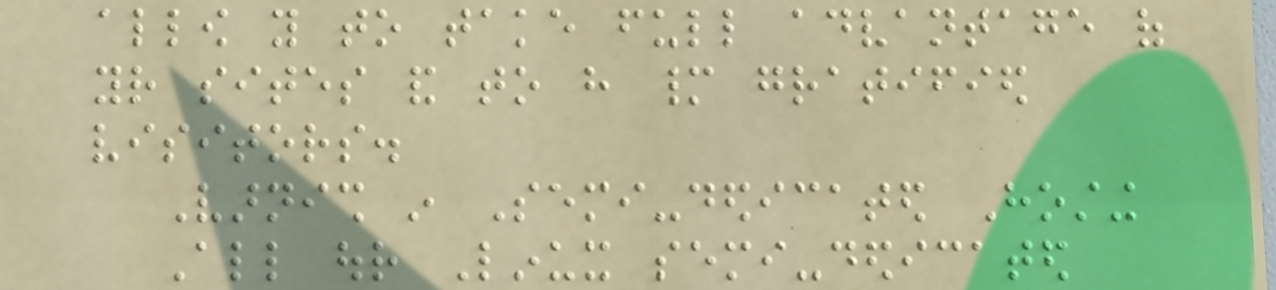allow you to take full advantage of
your sites and to have many gratified
visitors.
Varnish in Semi-dedicated Hosting
All our Linux semi-dedicated
